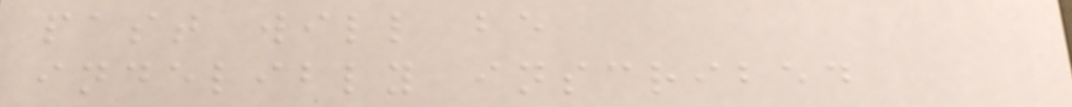past will be
indelibly inscribed
